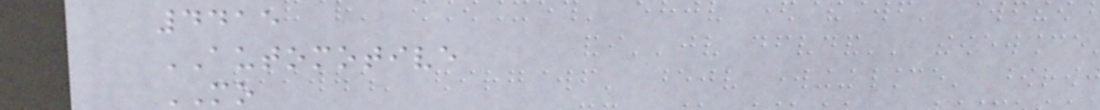4415
AUTOMOTIVE
MO
